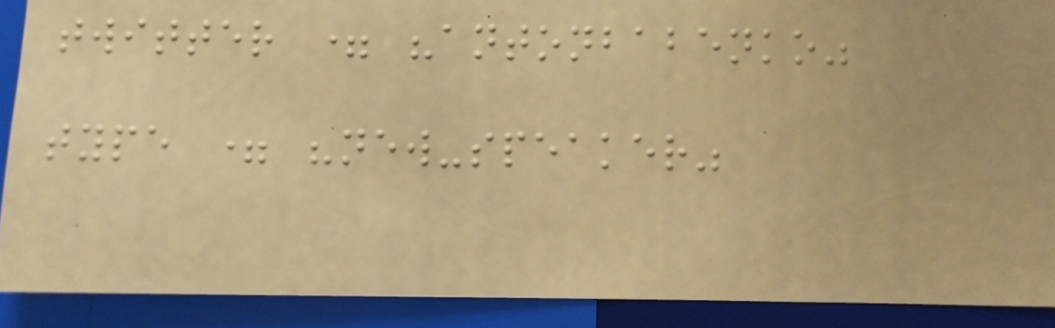twitter = "antonbabenko"
type = "new-speaker"
